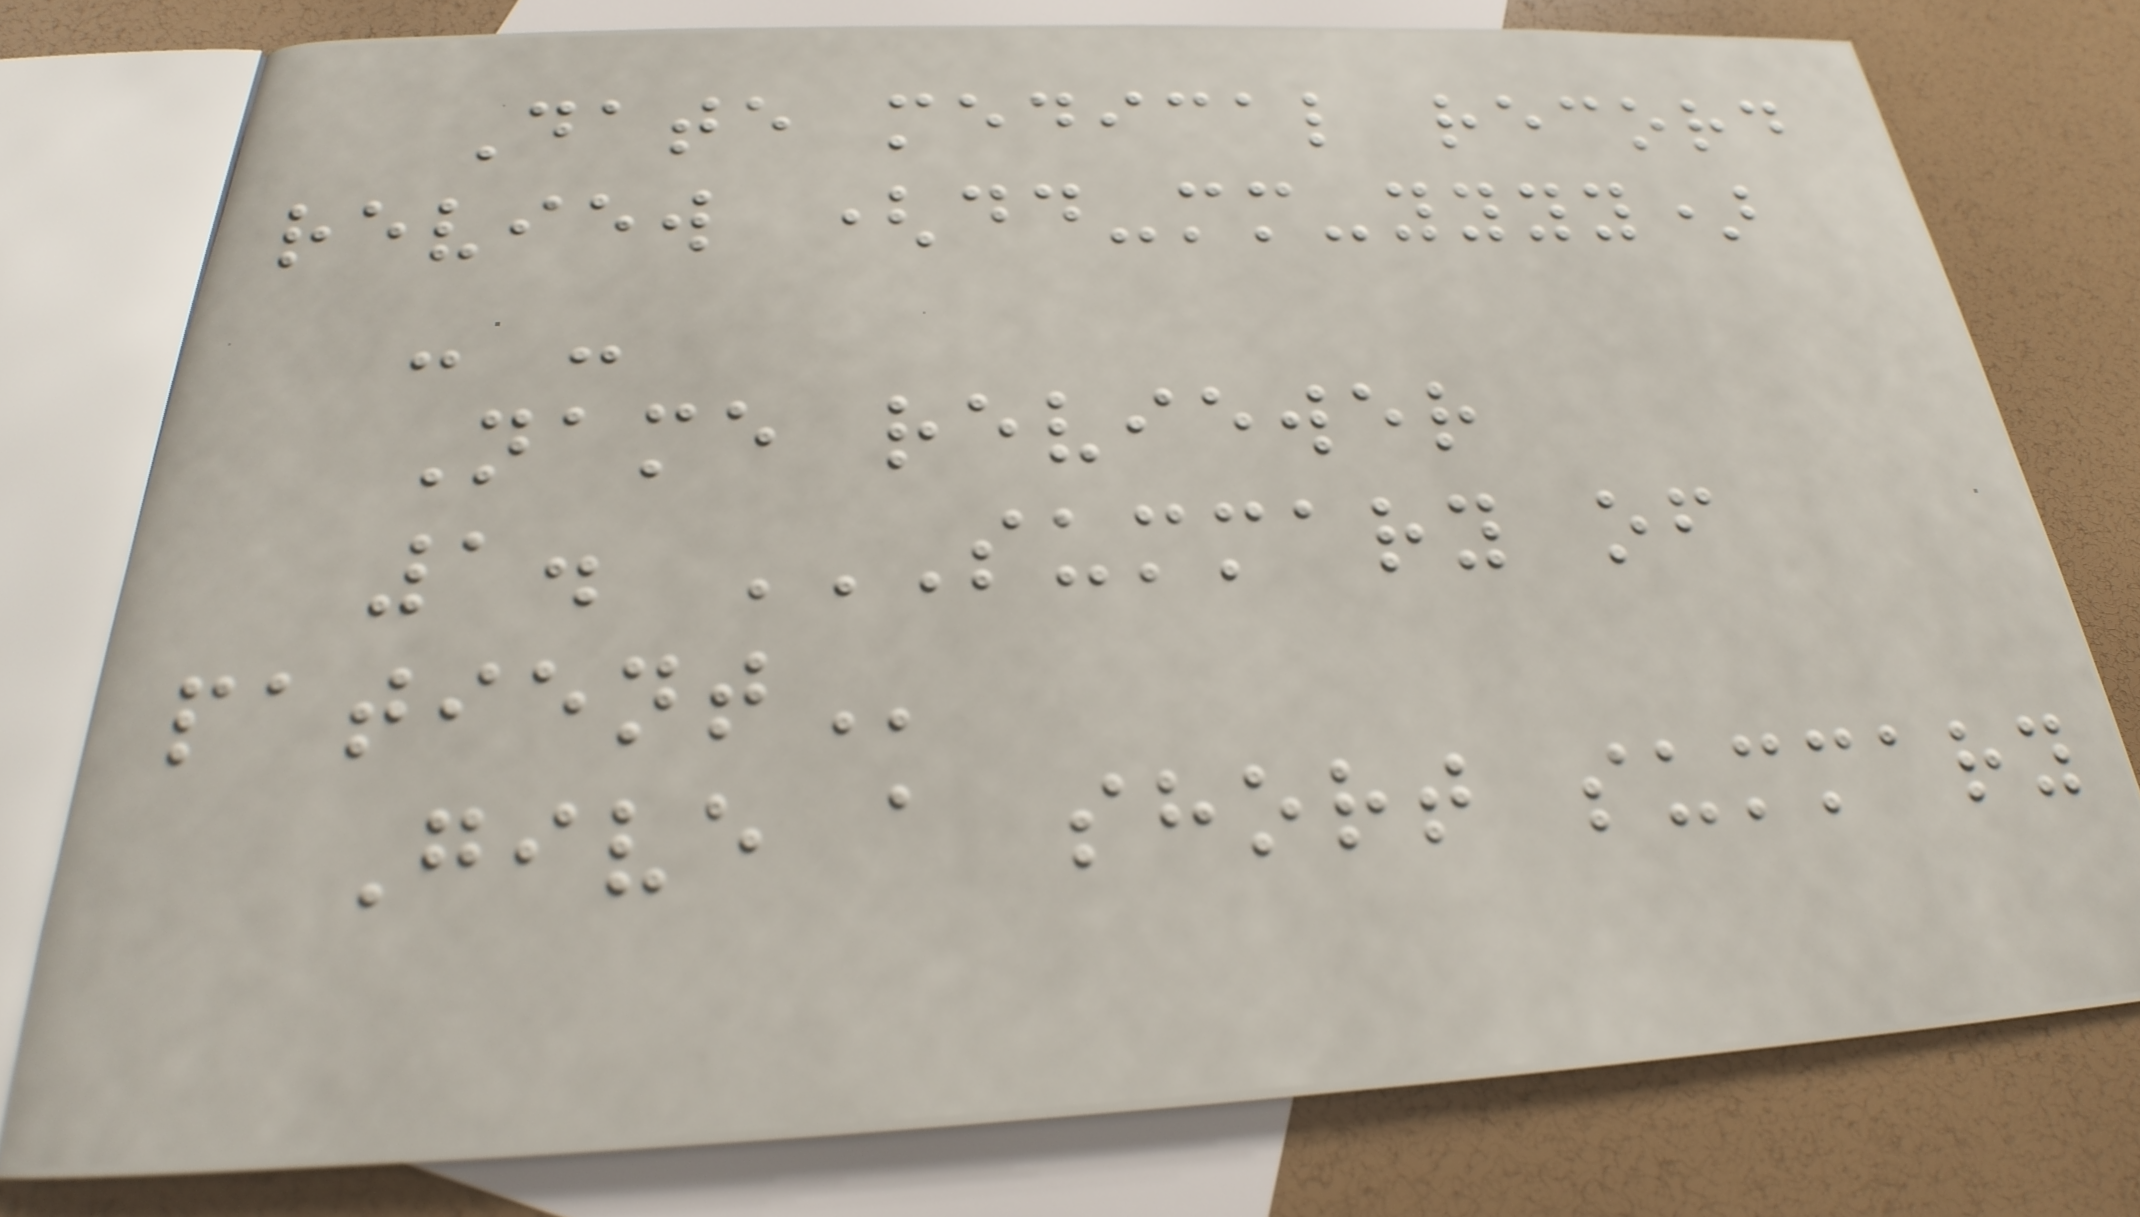Date medical record
review (dd-mm-yyyy)
- -
Name reviewer
1. SUMMARY OF
PATIENT
Give a short summary
